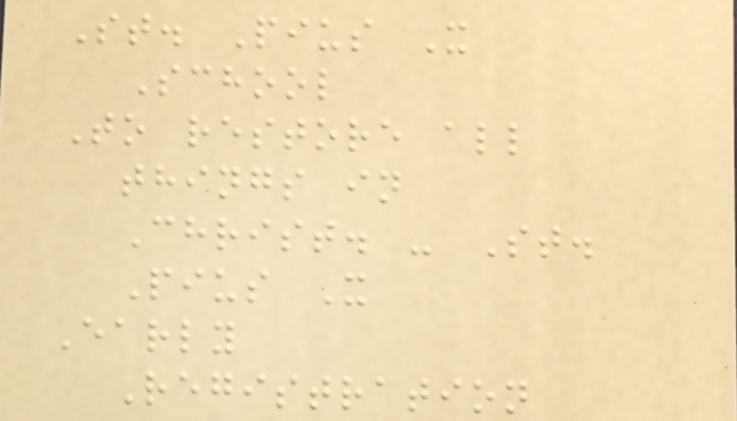St. Pius X
School
To restore all
things in
Christ. - St.
Pius X
Early
Registration
